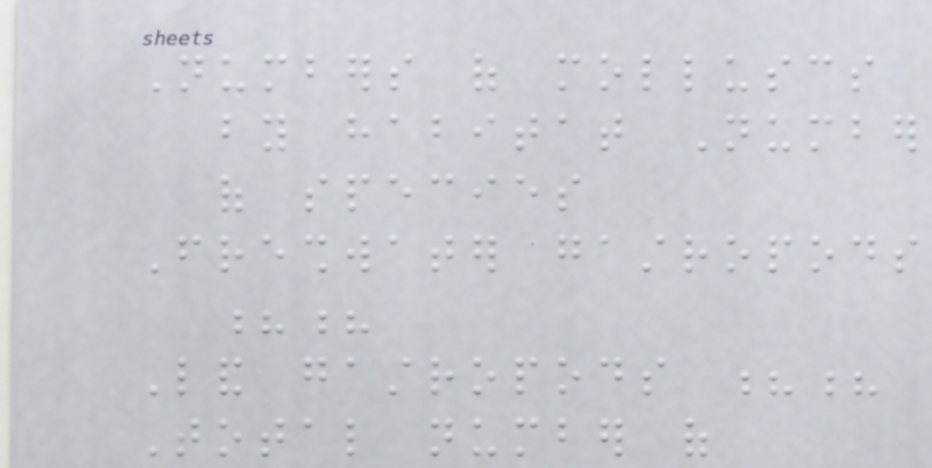Numbers of molluscs
by habitat Number
of species
Freshwater gastropods
??
Land gastropods ??
Total number of
